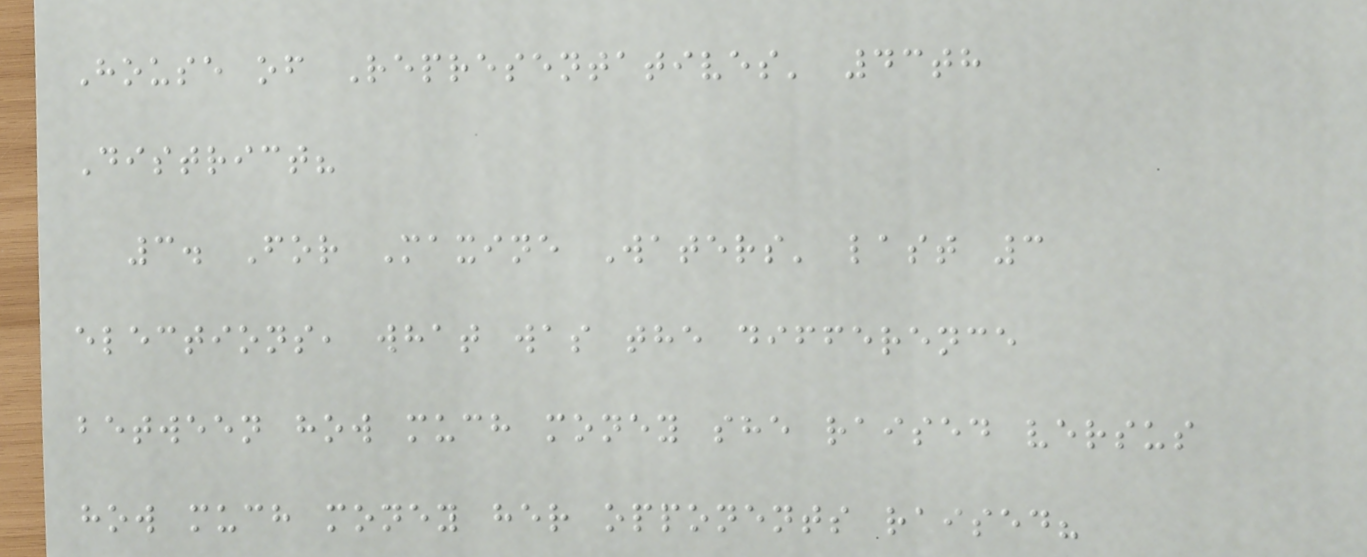House of Representatives' 43th
District?
3. For Maxine Waters' last 3
elections, what was the difference
between how much money she raised versus
how much money her opponents raised?
